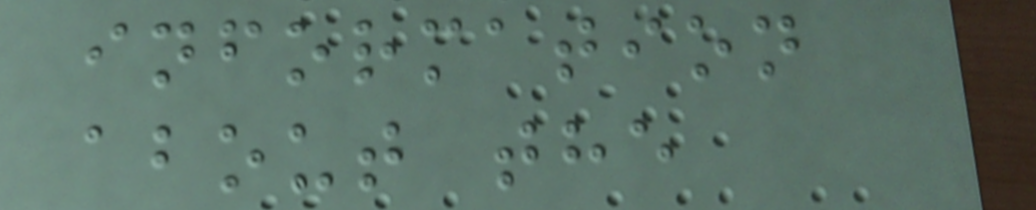information
about the
